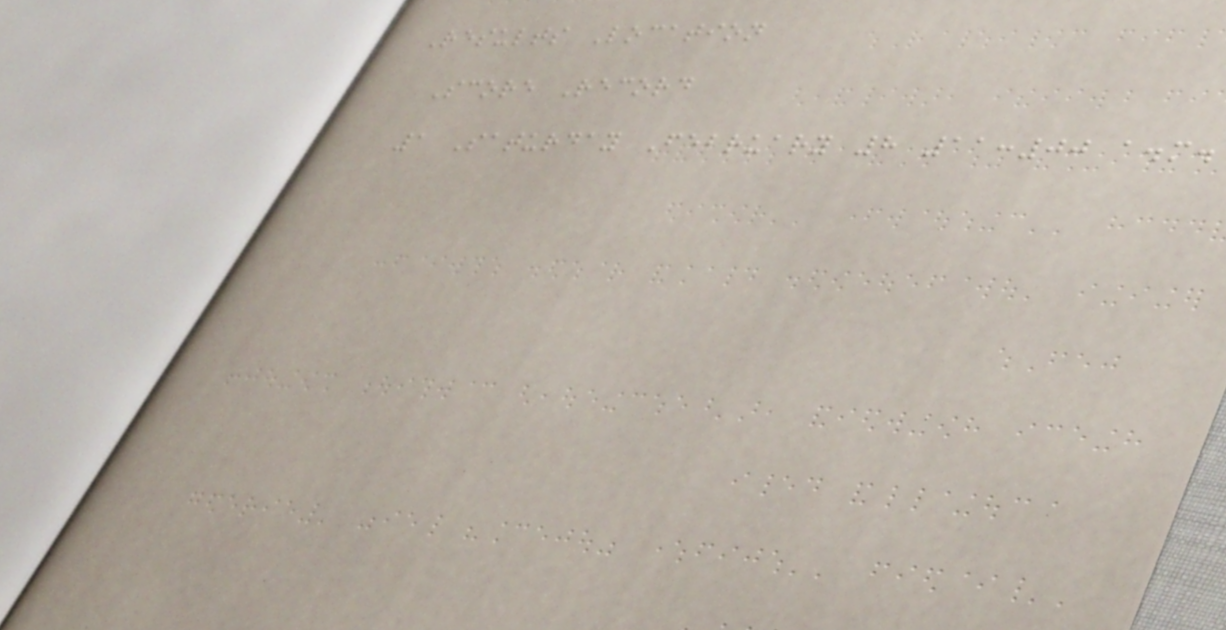Results Location
Score Record
1 Saturday February 8 11:00 a.m.
